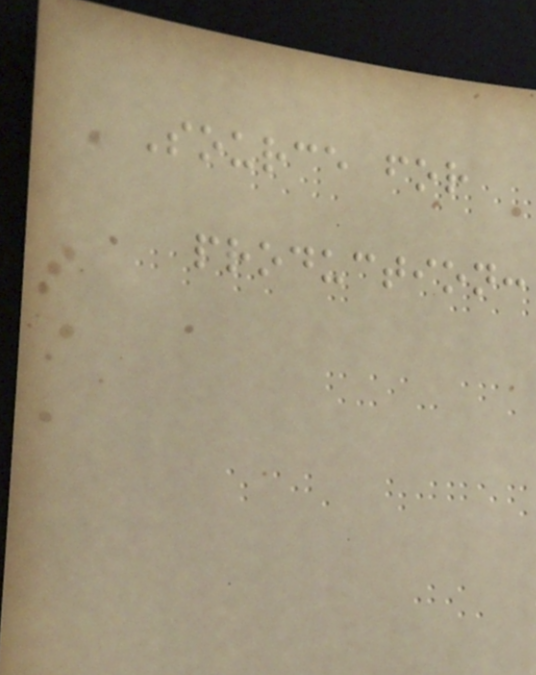Source for
production:
